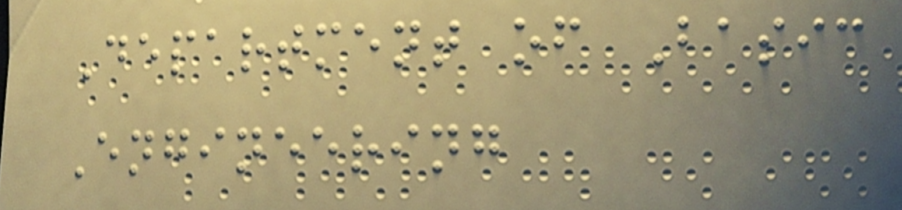Department of Basic
Engineering
